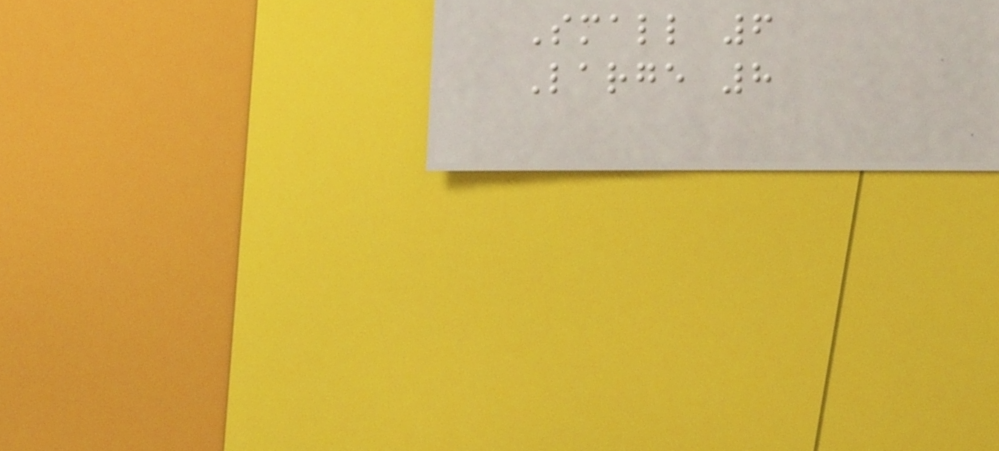Small 6
Large 8
